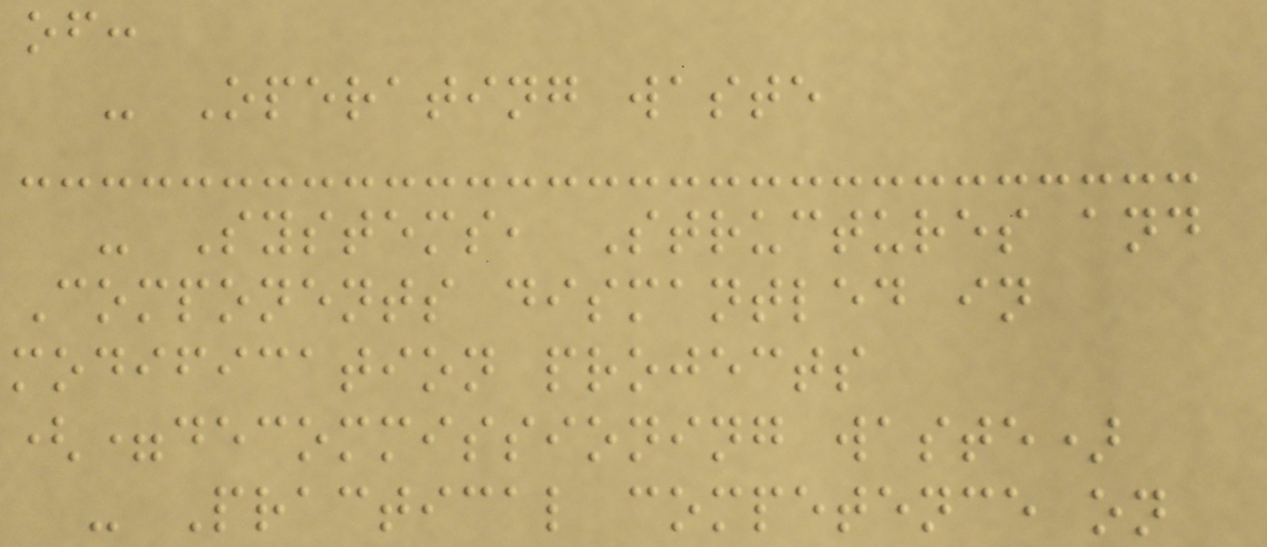of:
- Operating waste
- Systems, Structures and
Components dismantled in
modification projects
(=decommissioning waste)
- Practical competence on
